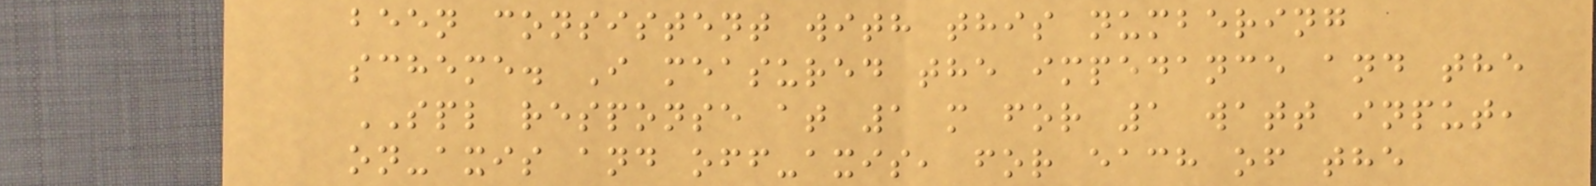been consistent with this numbering
scheme. I measured the impedance and the
SPL response at 1 m for 1 watt input,
on-axis and off-axis, for each of the
